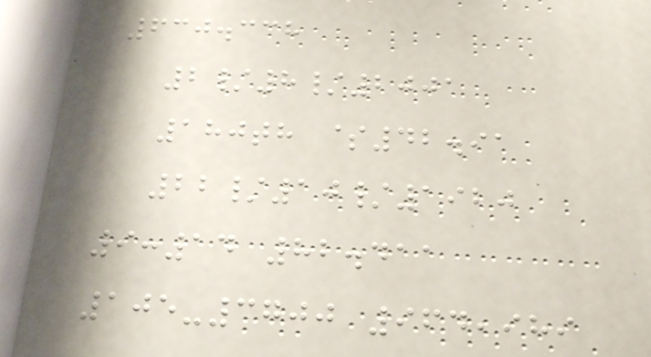630.338
2/8/2001
180th $42.91
22/10/1920
9:14 82.411
105-3700 964,989
